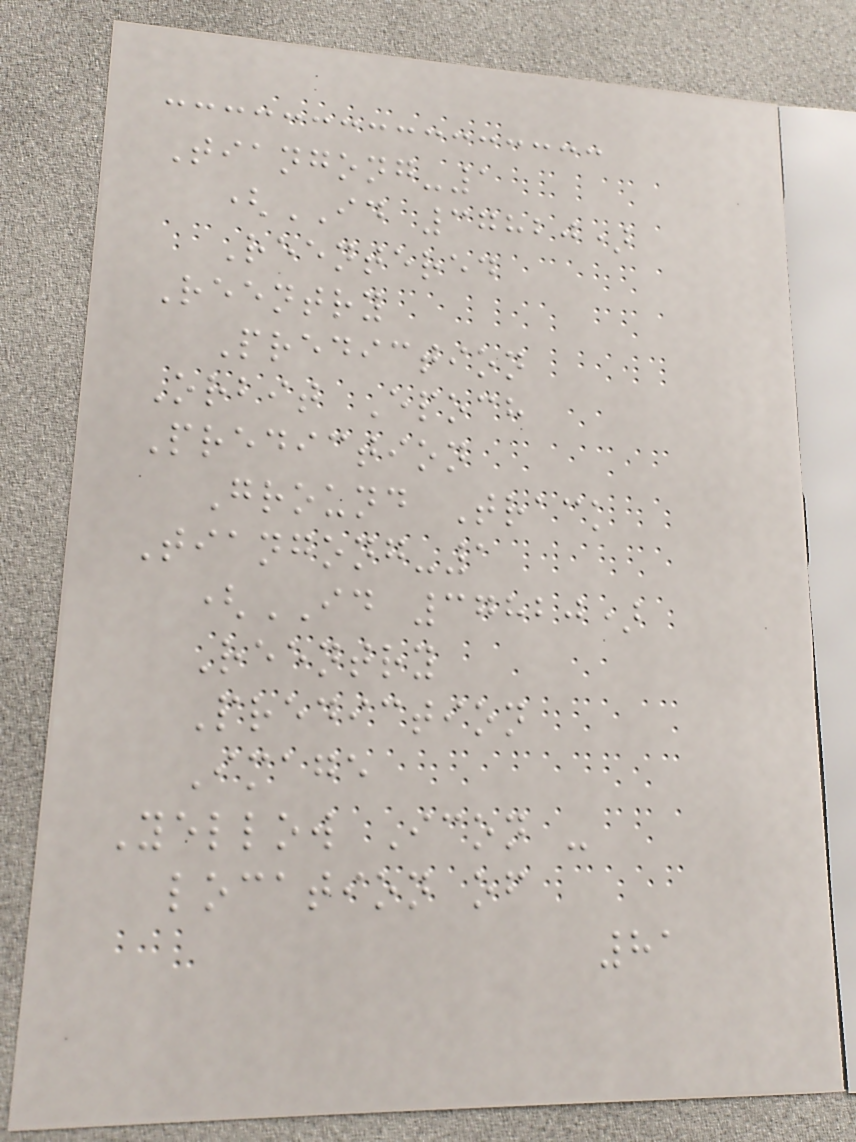Tiangong-1
(ID 37820)
Reentered
Reentry
Prediction
Orbit Epoch
Prediction
Ground Track
Tiangong-1
(ID 37820)
Reentry
Prediction
Image
Yellow Icon -
location of
81
